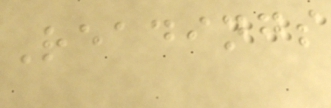Readings
